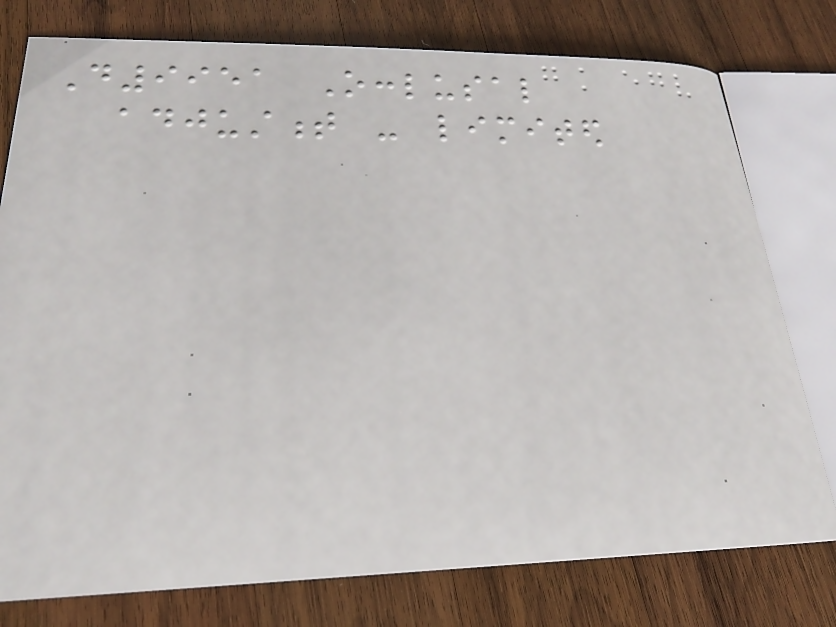D9951 Occlusal
adjustment - limited
